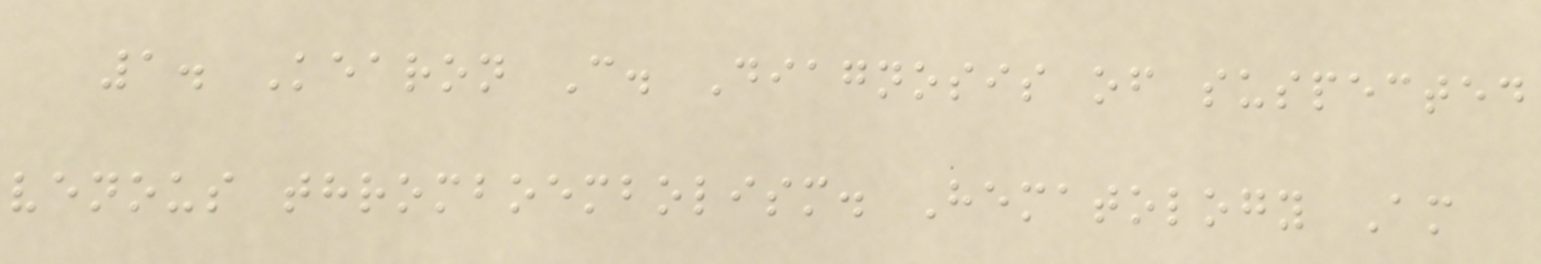1. Kearon C. Diagnosis of suspected
venous thromboembolism. Hematology Am
